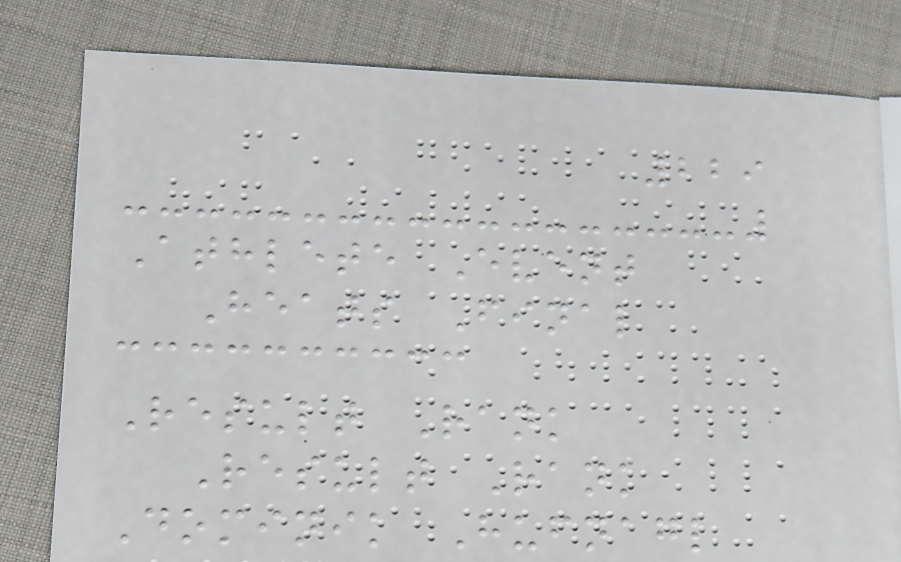229
Athlete Event
Heats Final
Result Rank
Result Rank
Dominik Hufnagl
